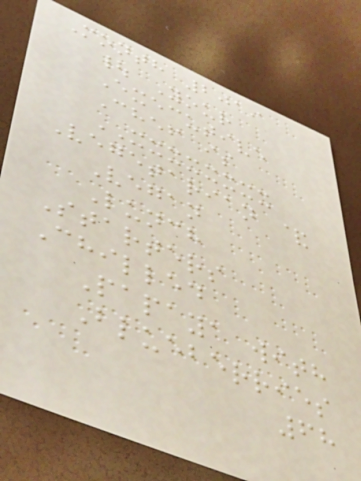Month 2019
| Your
Executive
Chef is
XXXXXXXX
Vegetarian &
Vegan
Lunch
Starters
Chilled
Papaya with
Blueberries
68
